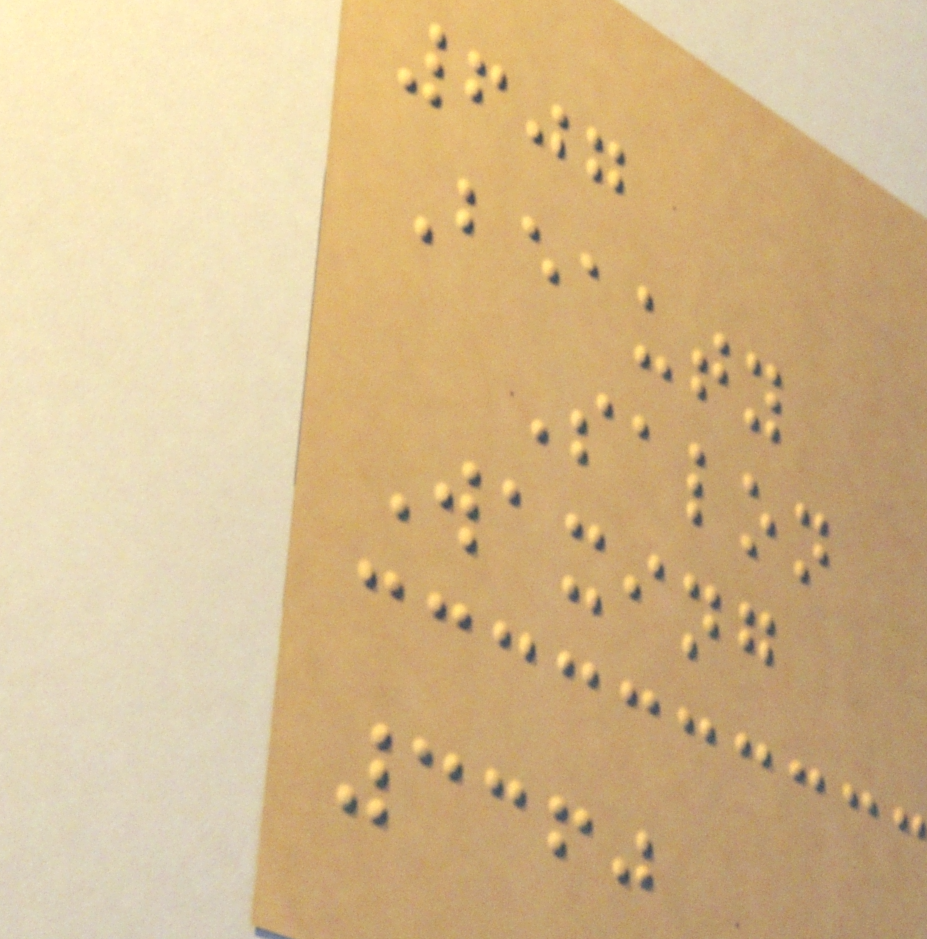607
Beauty
Salon
Waxing
3360
